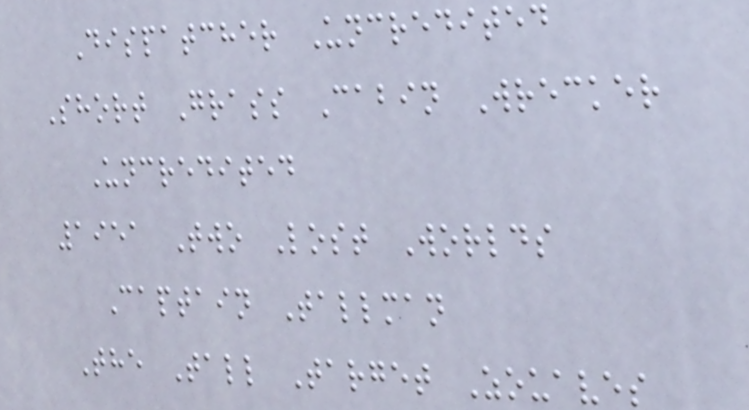Dispatcher Uncredited
Short Grass Cabin Wrecker
Uncredited
1951 Two Lost Worlds
Captain Tallman
The Tall Target Zouaves
